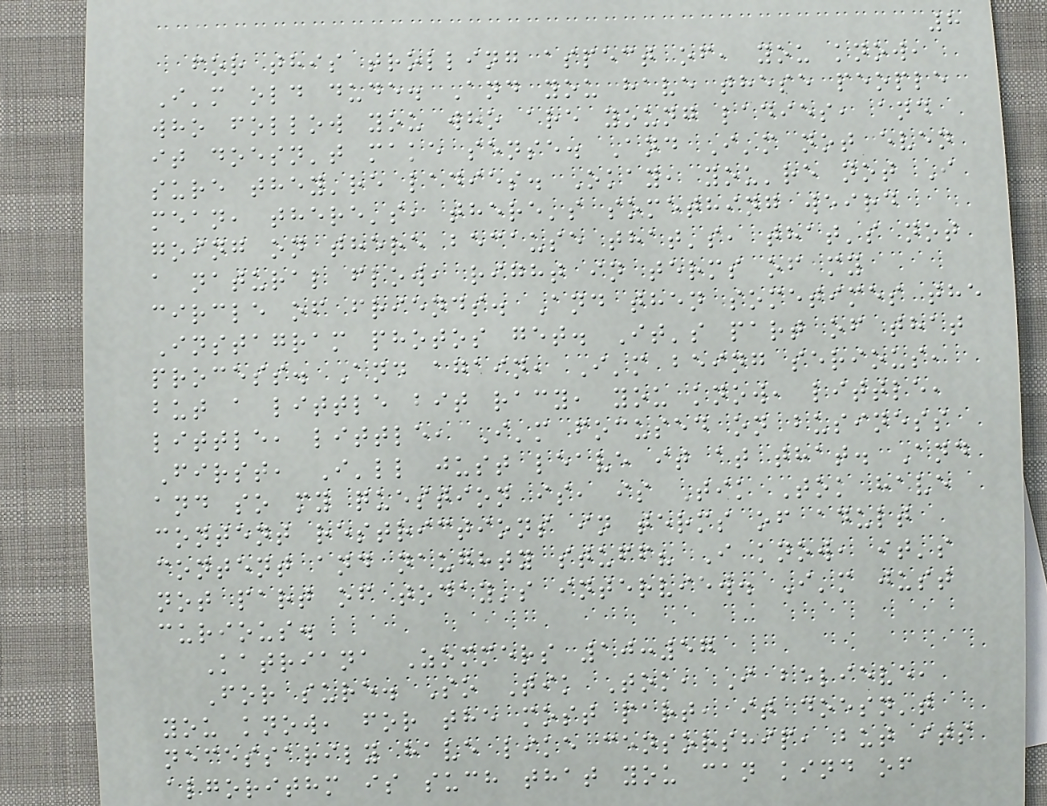8
for this trolling aspect of, you know,
I'm old dude. And you have these people
who follow you who are young ladies, and
it doesn't make sense. And I'm not even
sure they're ladies. Okay, you're not I
mean, there's, there's something weird
going on there because that's, that's not
a natural flow, right in terms of my
circle of friends. And then sometimes the
Instagram photos get. It's part of that
process. And again, I'm being serious,
but a little bit racy, you know, little,
little, little, I'm focused on business
First, I'll just leave it at that. And
and so my question is, is Tik Tok have
content restrictions in terms of adult
content and naughty stuff? I know, it's
not part of today's interview. I'm just
curious.
Katriana Zommers 10:57
For sure. So Tik Tok, I believe,
you know, for the most part, it doesn't
necessarily have like censorship, but its
algorithm is such that you can kind of
